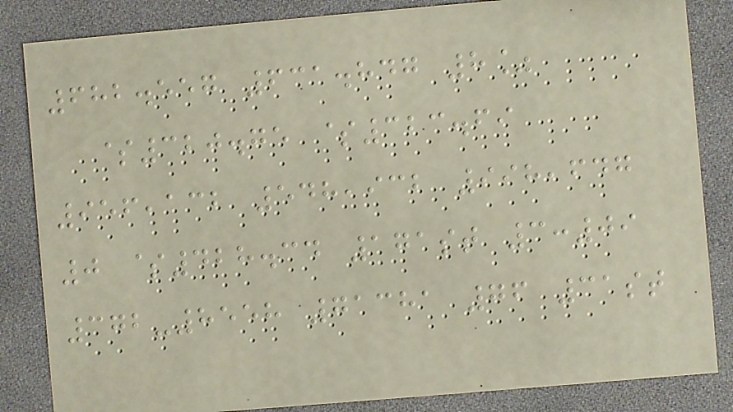682.557 631.847 8%
$320.75 $323.69
956,132 548,932 998,647
0 $428.34 171st 3:09
372-8558 71381 76 31st
